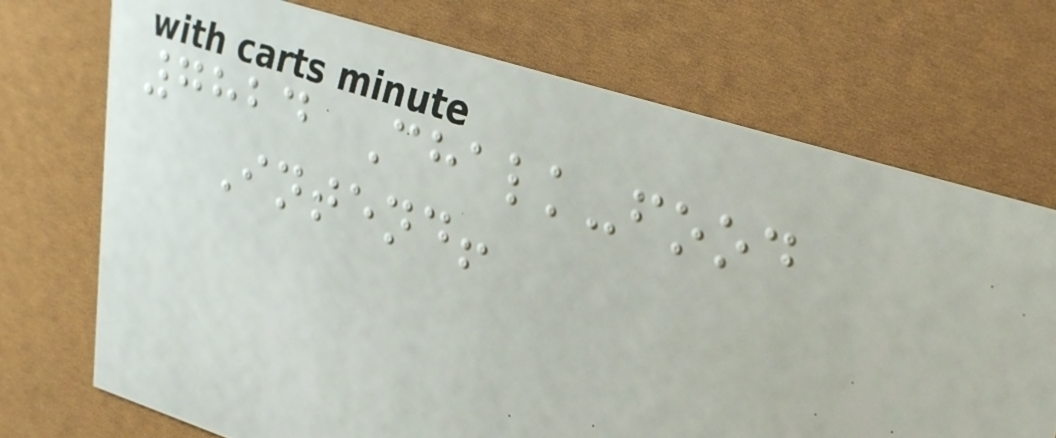7824 Chalk-food
Intend!
